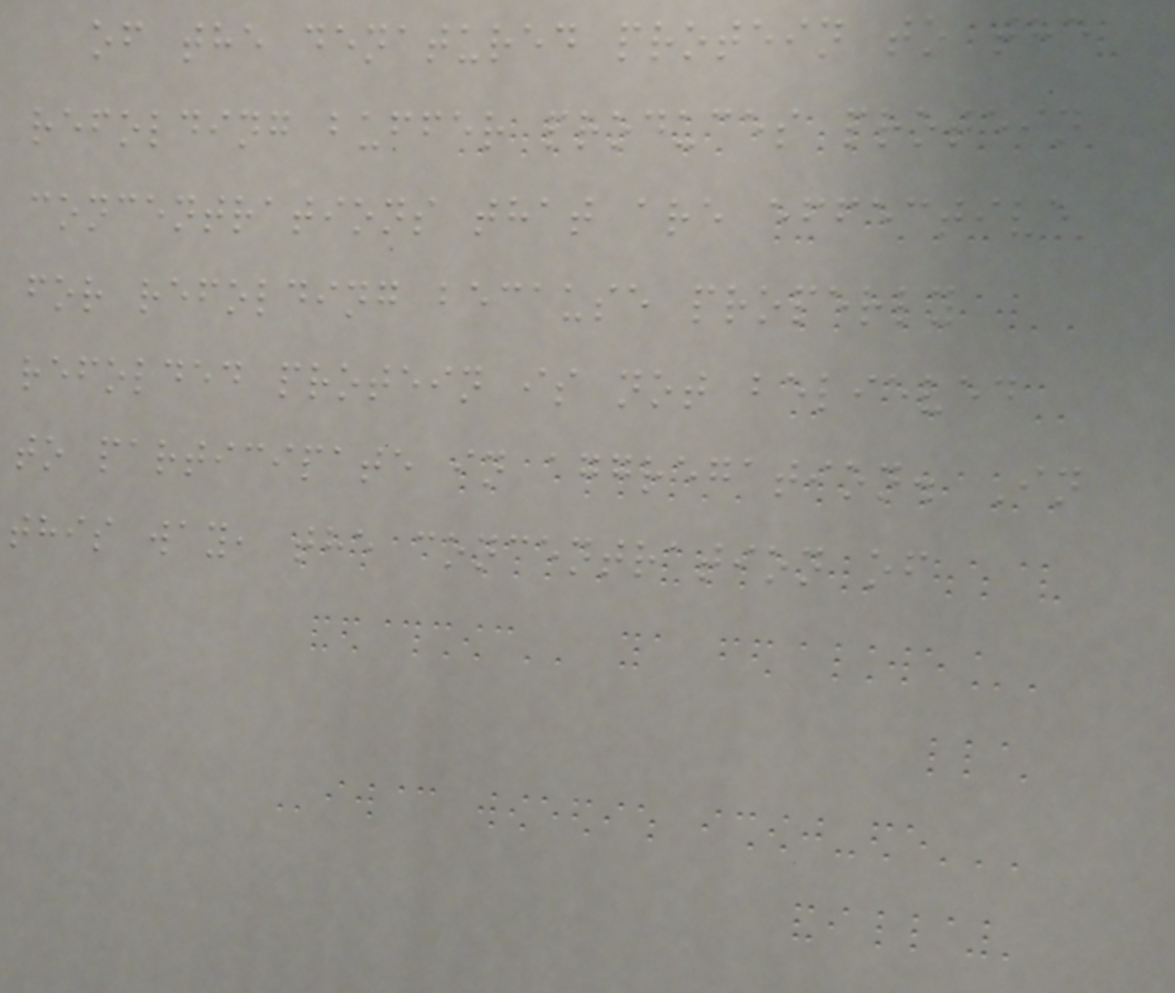of the denatured protein to the
refolding buffer produces protein
concentrations that are effective
for refolding because properly
refolded protein is not believed
to participate in aggregation. In
this way, the concentration of
